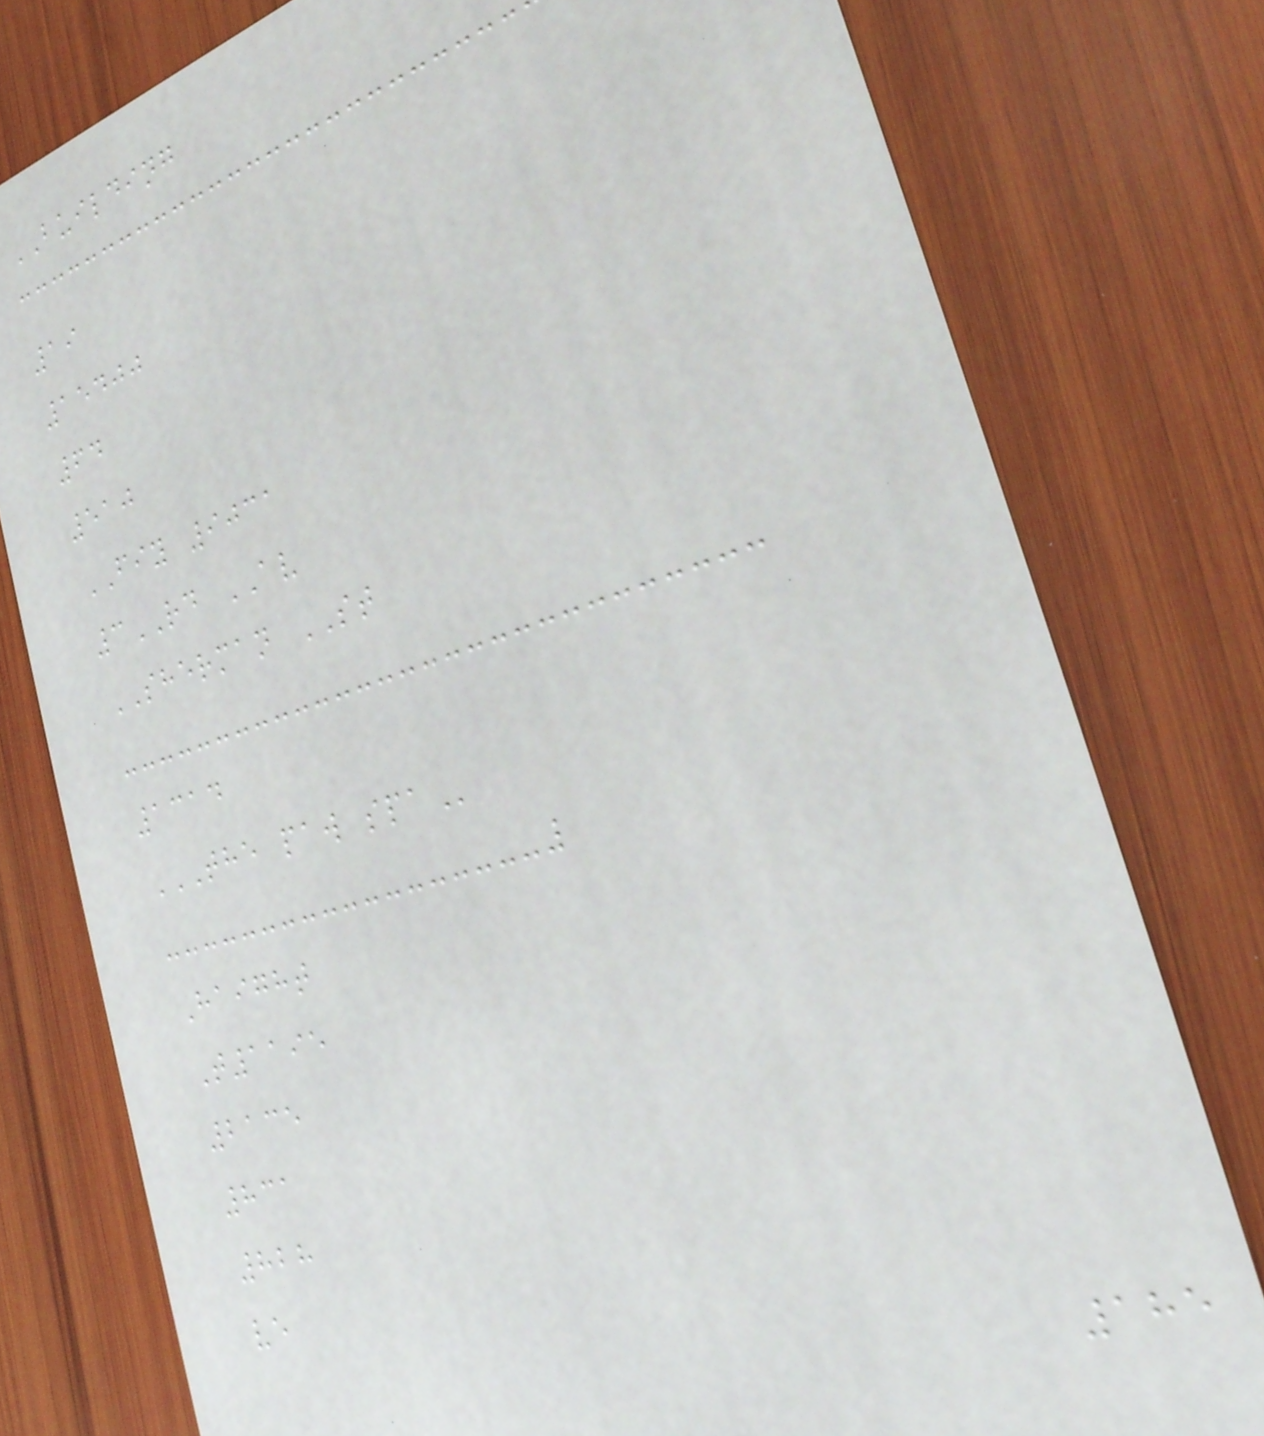BUILDING
19
15400
64
510
FIY 9031
3RD AV
SHERMAN ST
1314
THE PAW SPA
Haight
T1195
2135
831
828
ve
185
